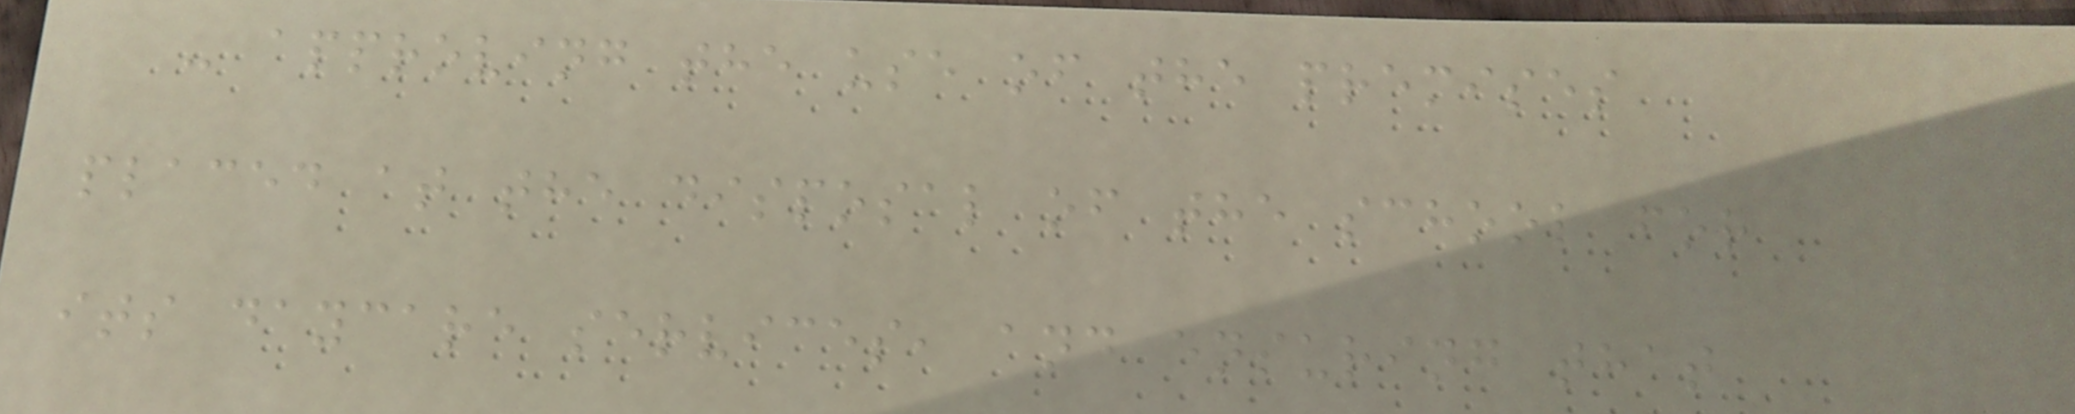- approving the use of the premises
placed at the disposal of the school for
its daycare services, and ensuring that
